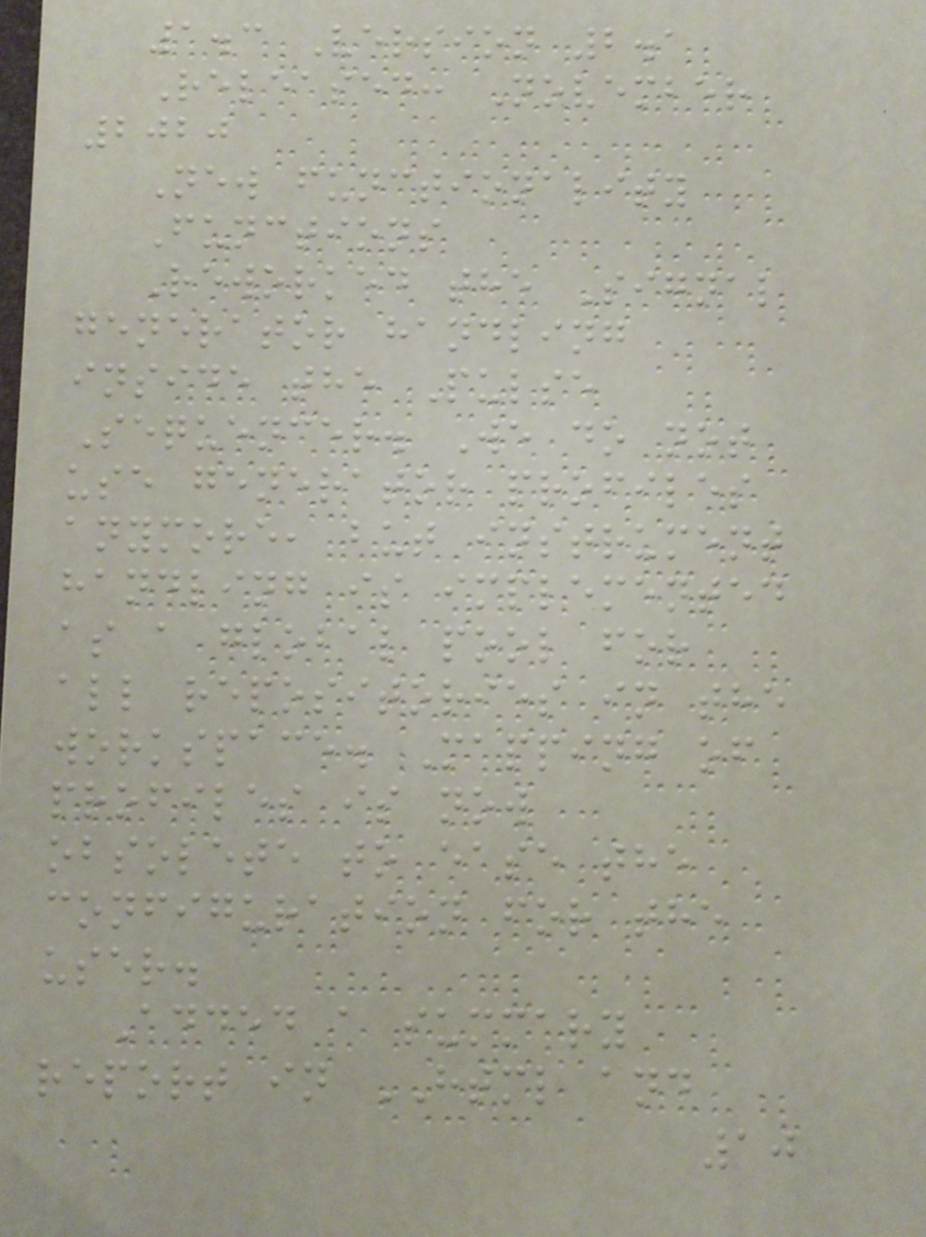1.3 Version 2.1
Released: November
2020
New functionality
Functions
Reworked the Signal
generator handling
inside the Pulse
Sequencer. We do not
use generator profiles
anymore, but instrument
handling is implemented
as a global pool for
all repositories in the
workspace. Mapping of
profiles is now
obsolete to ease the
configuration for the
user.
Added a summary
report in HTML and
10
